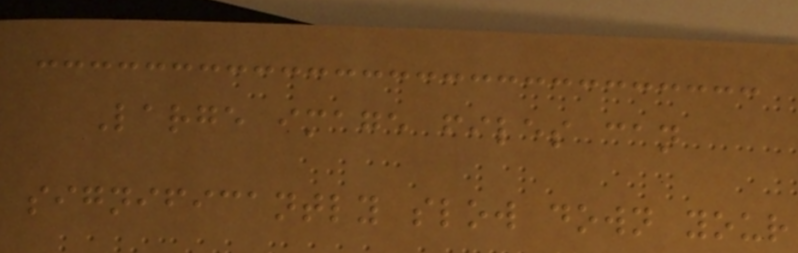Large image files can
significantly slow down your
